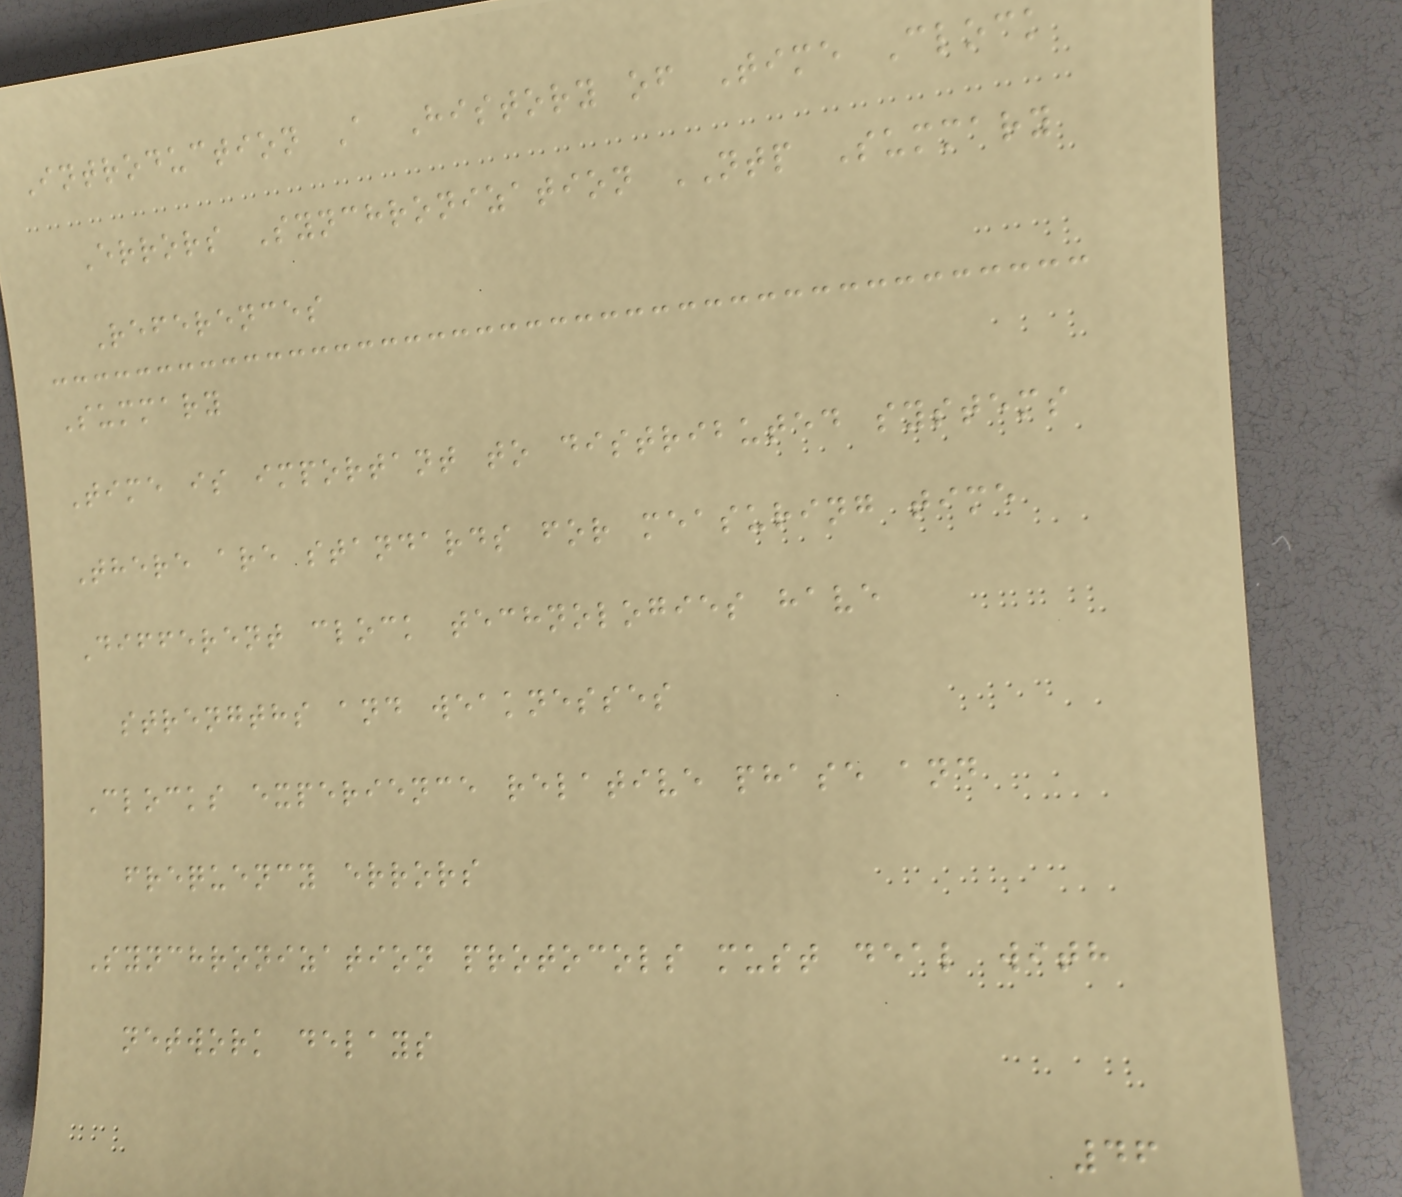Introduction A History of Time Clock
Errors Synchronization NTP Summary
References
Summary
Time is important to distributed systems
There are standards for measuring time
Different clock technologies have
strengths and weaknesses
Clocks experience relative phase and
frequency errors
Synchronization protocols must deal with
network delays
46
